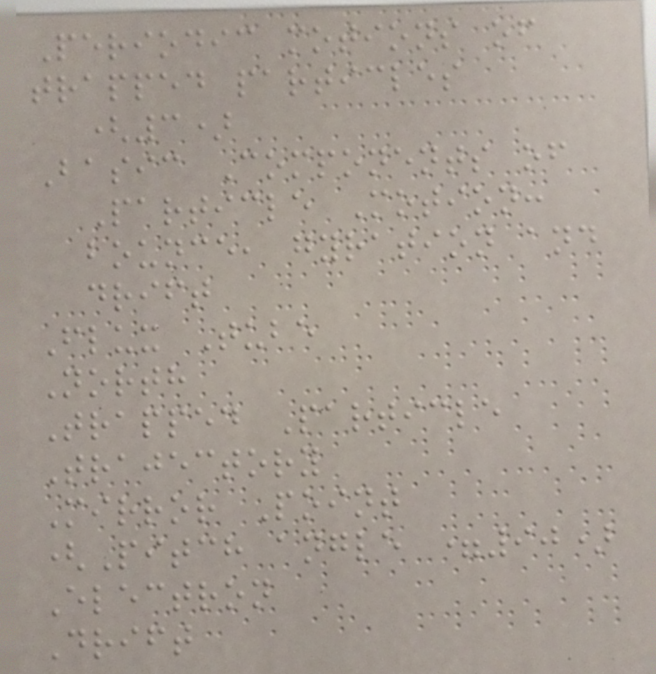Periodic motions of
trapped particles
(3)
Basic Components of
Particle Motion:
bounce, gyration and
drift
Flux Tube
North
Trapped Particle
Trajectory
Mirror Point
(Pitch angle =90)
Electron
Drift
